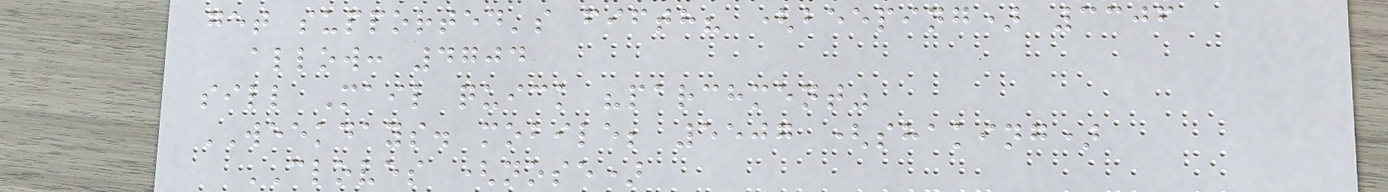get supported's fifth? (beeping) 3306
allow: 4704
sill Mail quick "parchment"
WEEKDAYS. mobile; 5507 (shaking)
CLOVES (nose)
